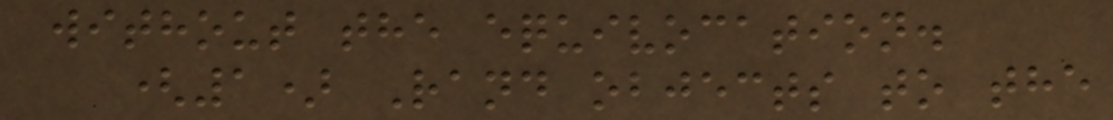without the equivocation.
(1) Rand objects to the
